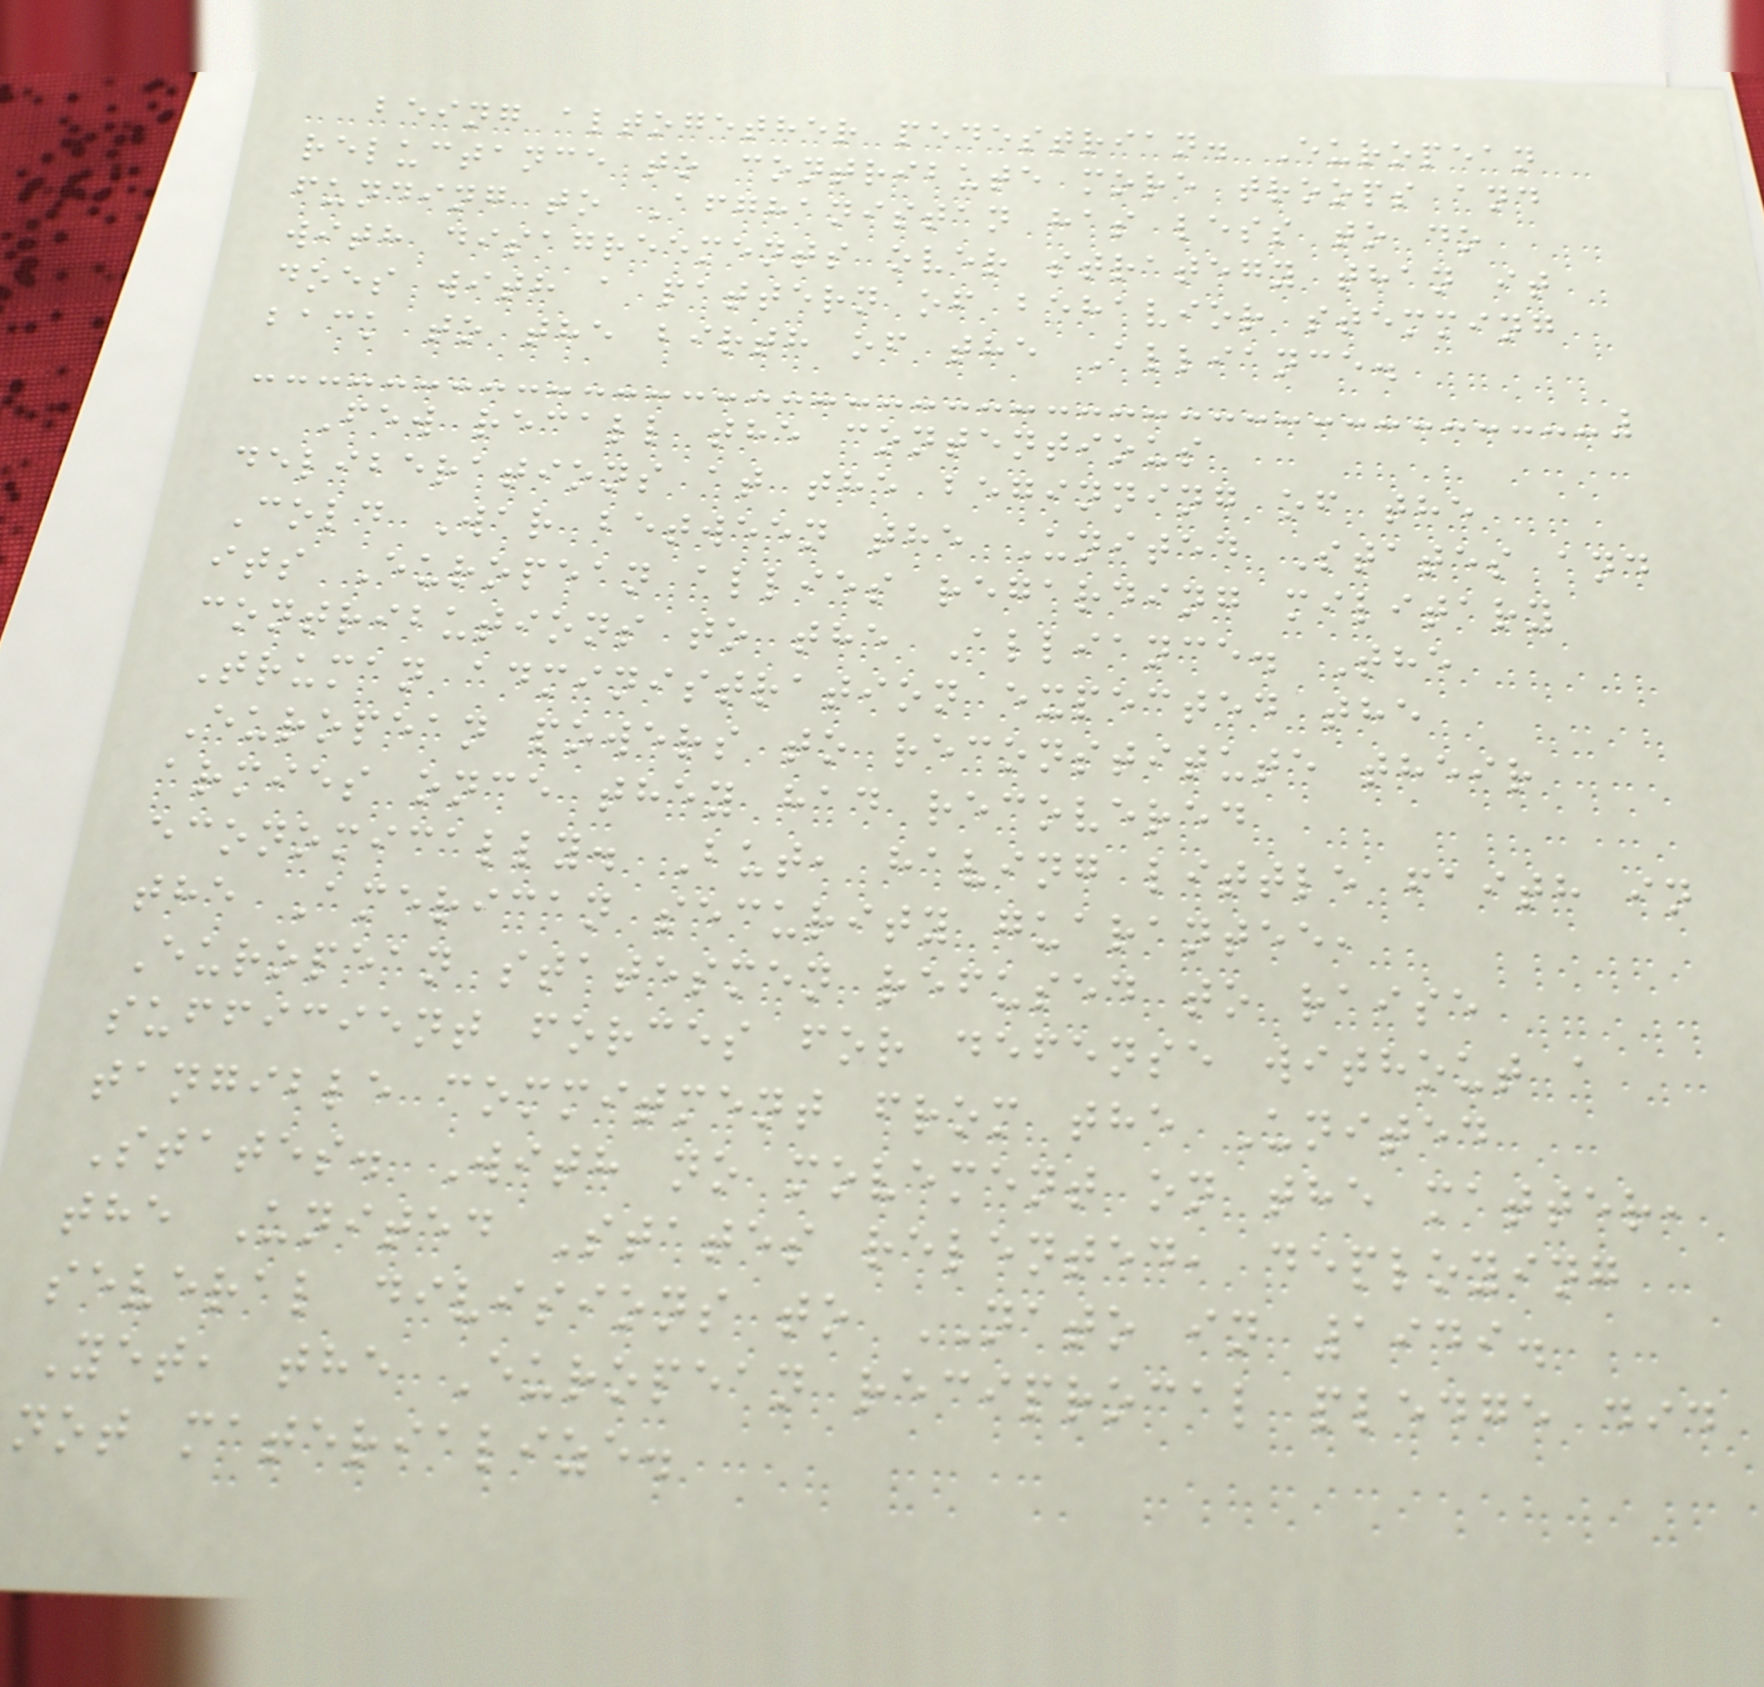being altogether pedestrian. European
reluctance to contribute more troops and
funding to Afghanistan has less to do
with disagreements over strategy than it
does with a pattern of behavior stemming
back to the birth of the Alliance.
Few recall the contentious
deliberations at the beginning of the
Cold War between the United States and
its European allies regarding military
contributions to the Alliance. The
Truman administration expected the
European powers to reconstitute their
armies once they had recovered
economically. But, having little faith in
the American security guarantee,
European statesmen refused to raise
sufficient forces for defense without a
tangible commitment from the United
States. With no movement on the matter,
the United States relented, deploying
several divisions to NATO in 1949.
Yet, the European reciprocal pledge did
not materialize.
